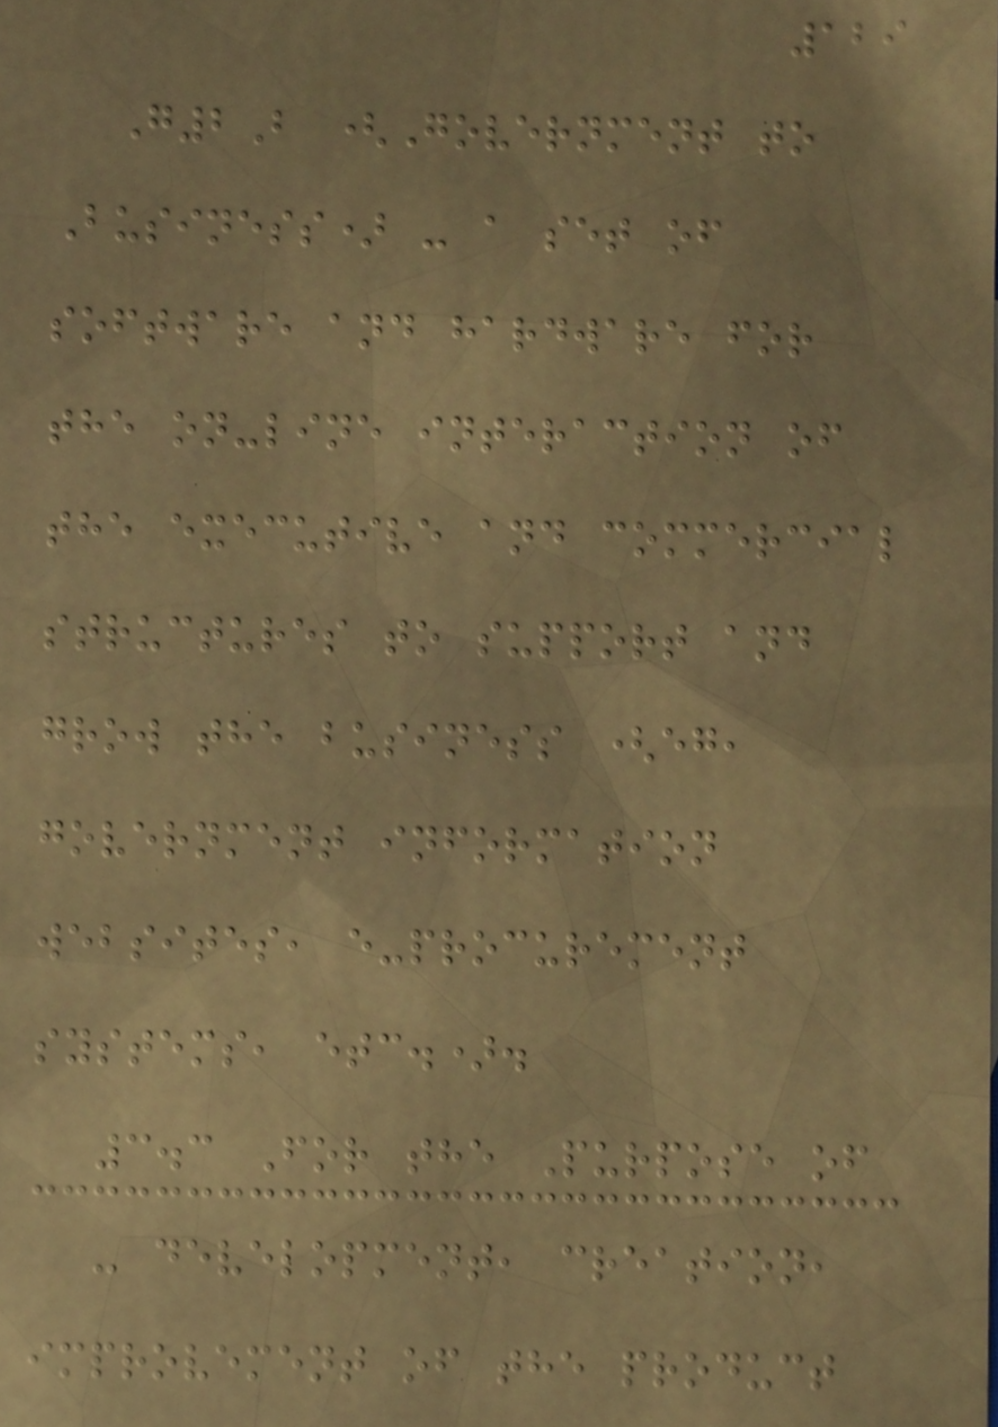129
G2B (Government to
Business) - a set of
software and hardware for
the on-line interaction of
the executive and commercial
structures to support and
grow the business (eg,
government information
websites, e-procurement
systems, etc.).
3.3 For the Purpose of
- development, creation,
improvement of the product
